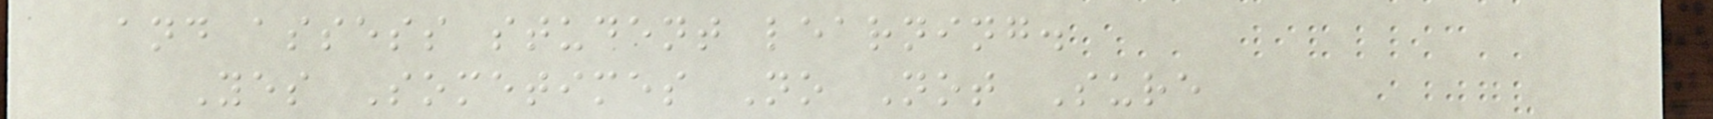and assess student learning.
Yes Sometimes No Not Sure
